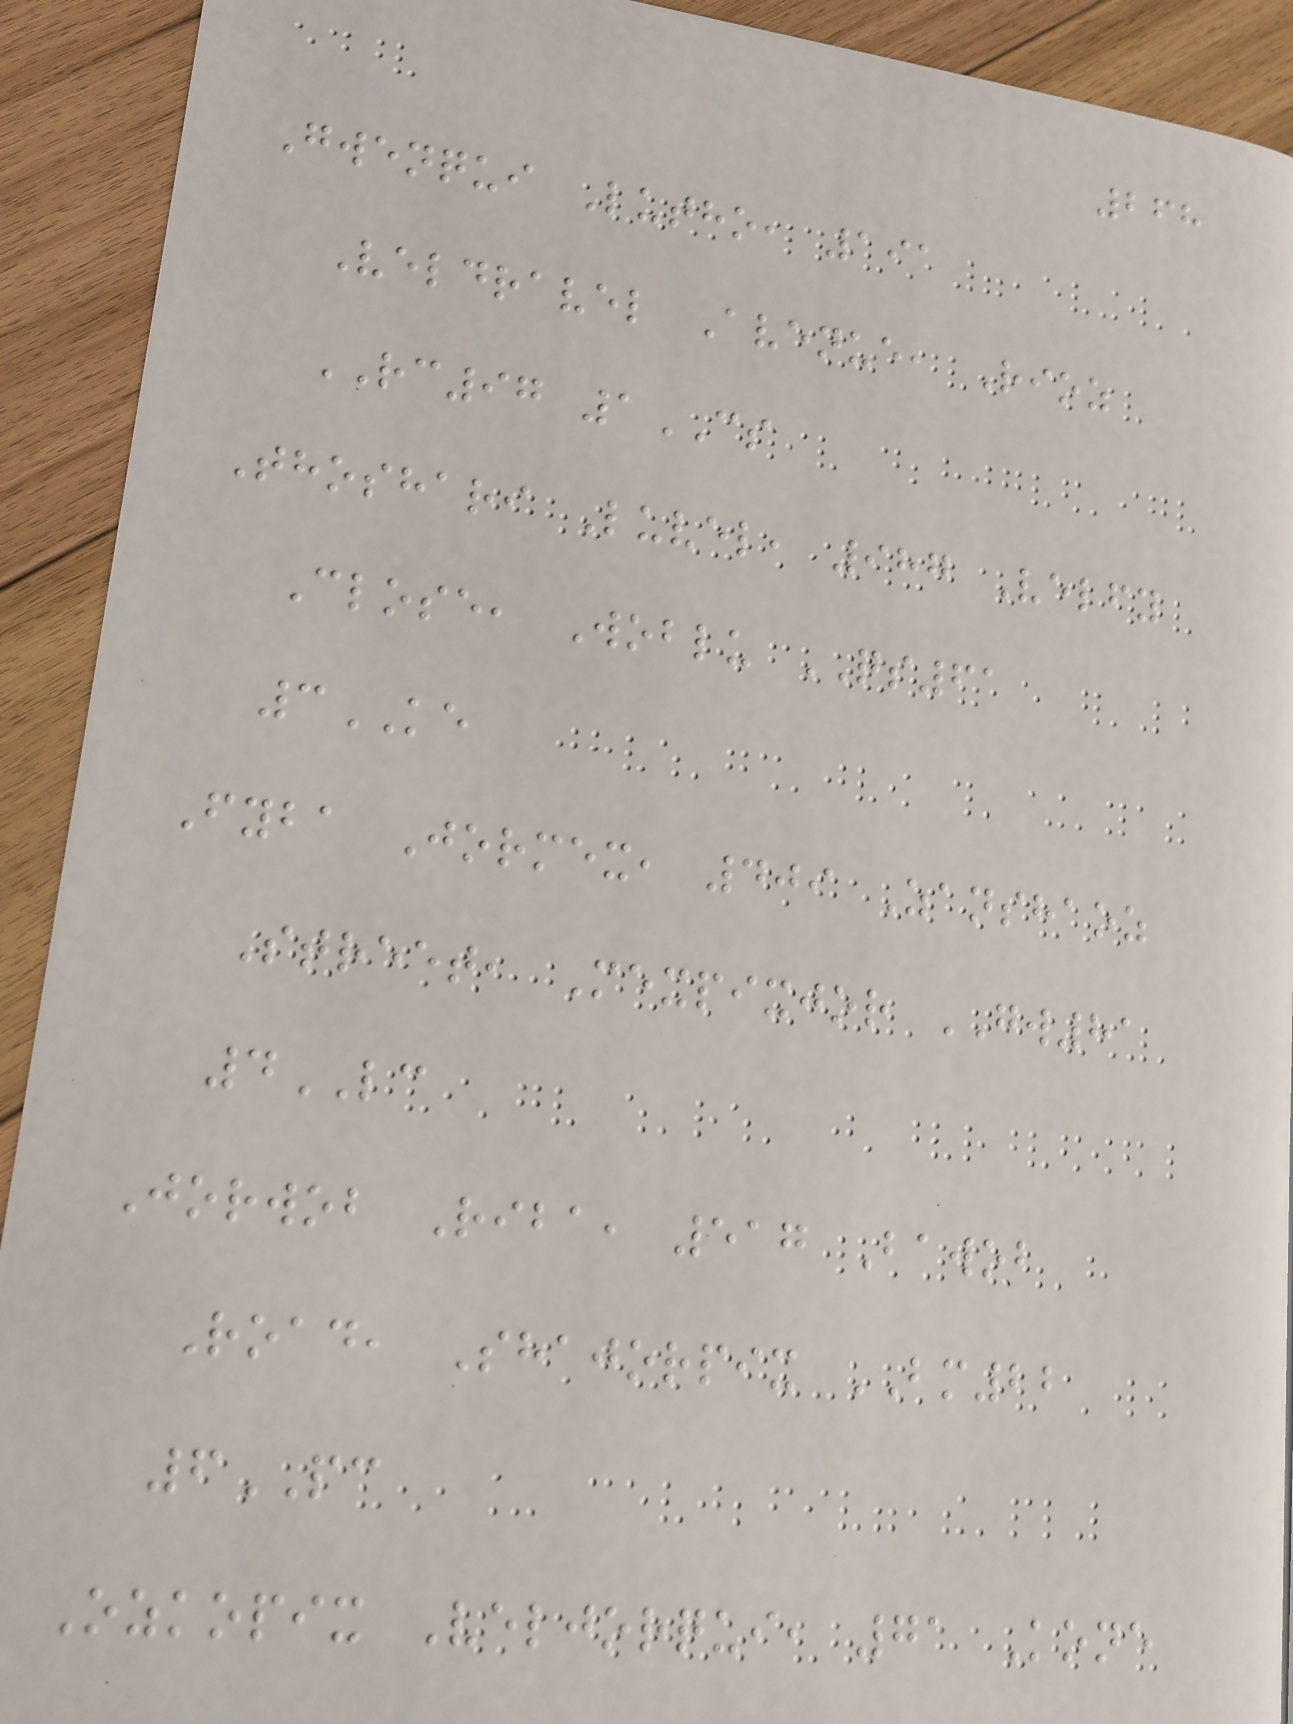268
Gwenqui Lutho, 191
Veldravel Avenue, Rioz
RC97 1CS
Thoshari Luvel, 987 Velfy
Close, Woblu QS61
3KE
Fyba Jormex, 409 Zanshaoz
Street, Mexpixjor GW81
4LC
Jorwob Riba, 517 Bawob
Road, Shajorpix BM22
6PC
Ozkopix Veljorqui, 71 Kone
